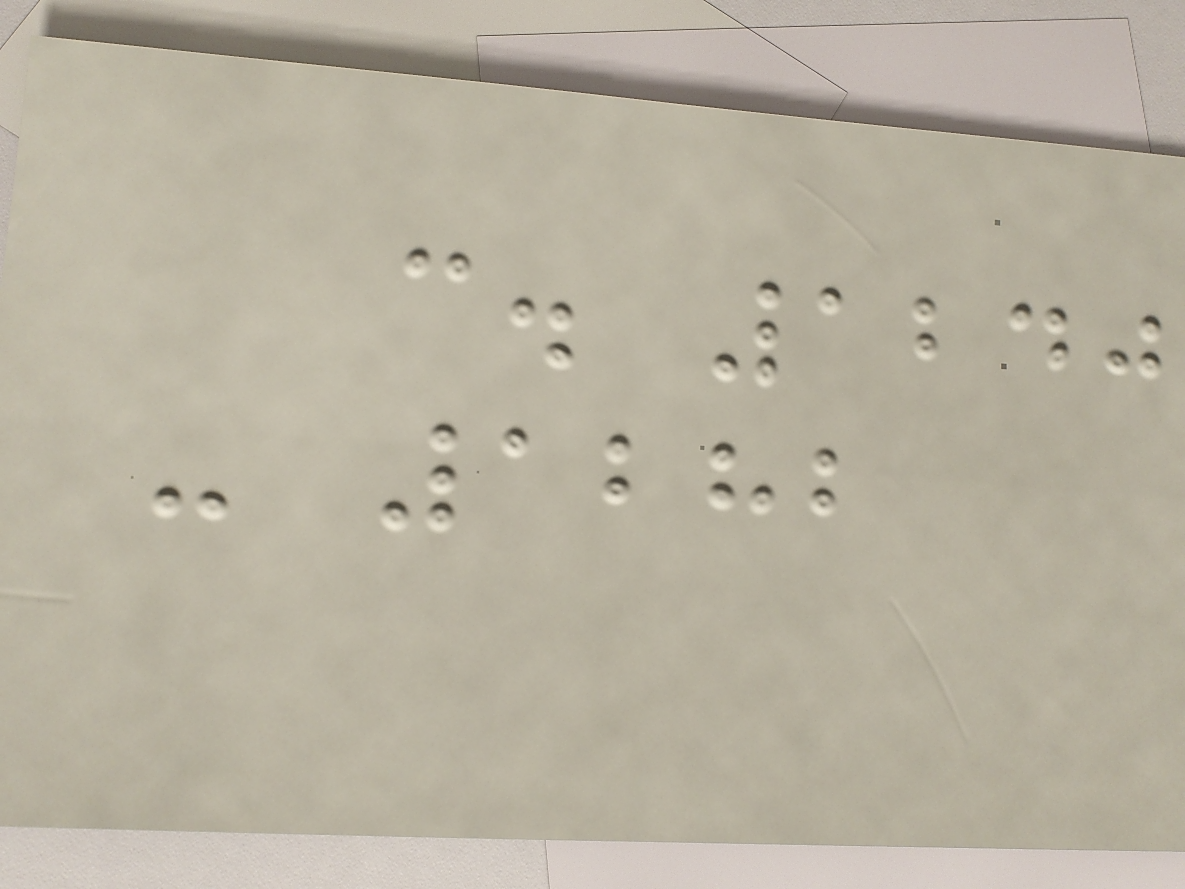c. 1240
- 1282
